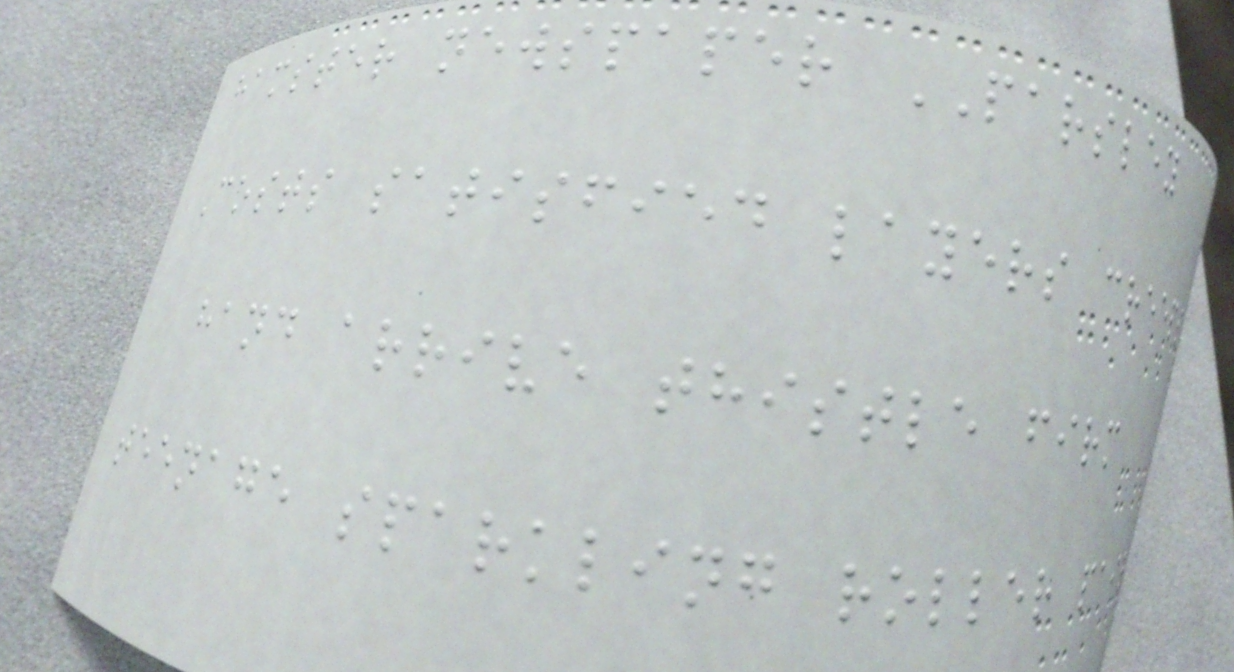hamster newspaper PARSLEY
Costs satisfied layers creeps
hand arrive thistle firm
teenage sparkling roller pair
